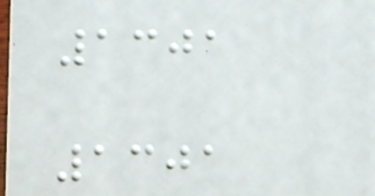1301
1301
